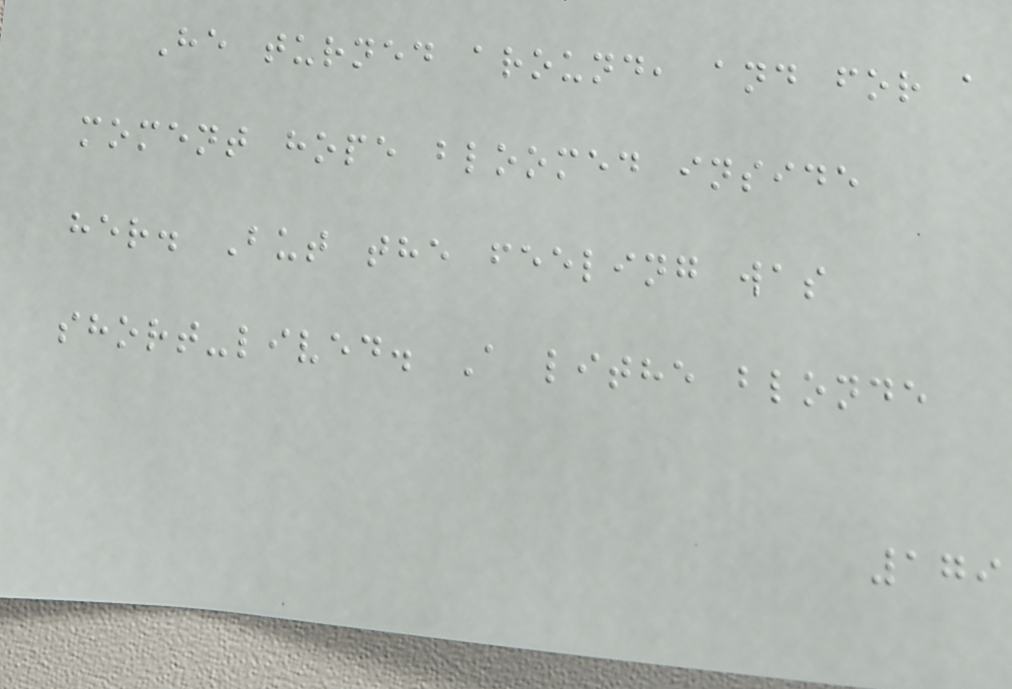He turned around, and for a
moment hope bloomed inside
her. But the feeling was
short-lived. A lithe blonde
179
